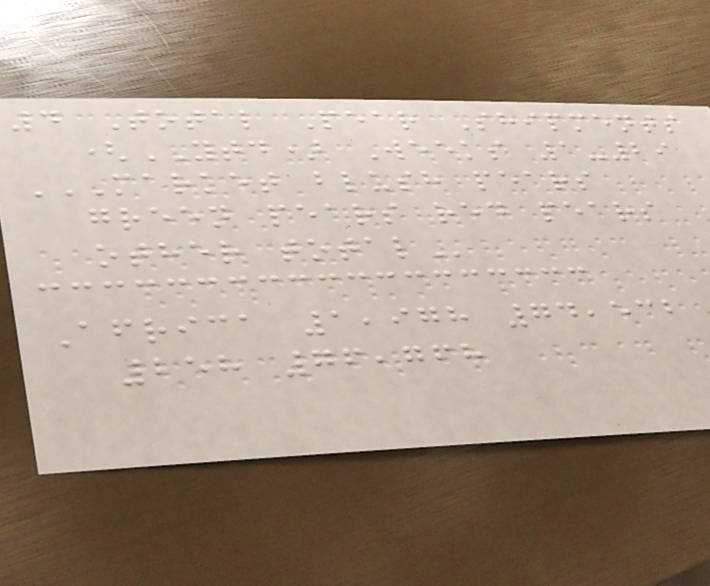4 Total Pear Shipments
(YTD) Weeks 1-29
MARKET BLUSH PEARS
GREEN PEARS RED PEARS
OTHER TOTAL
Africa 1,978 74,532
258 76,768
